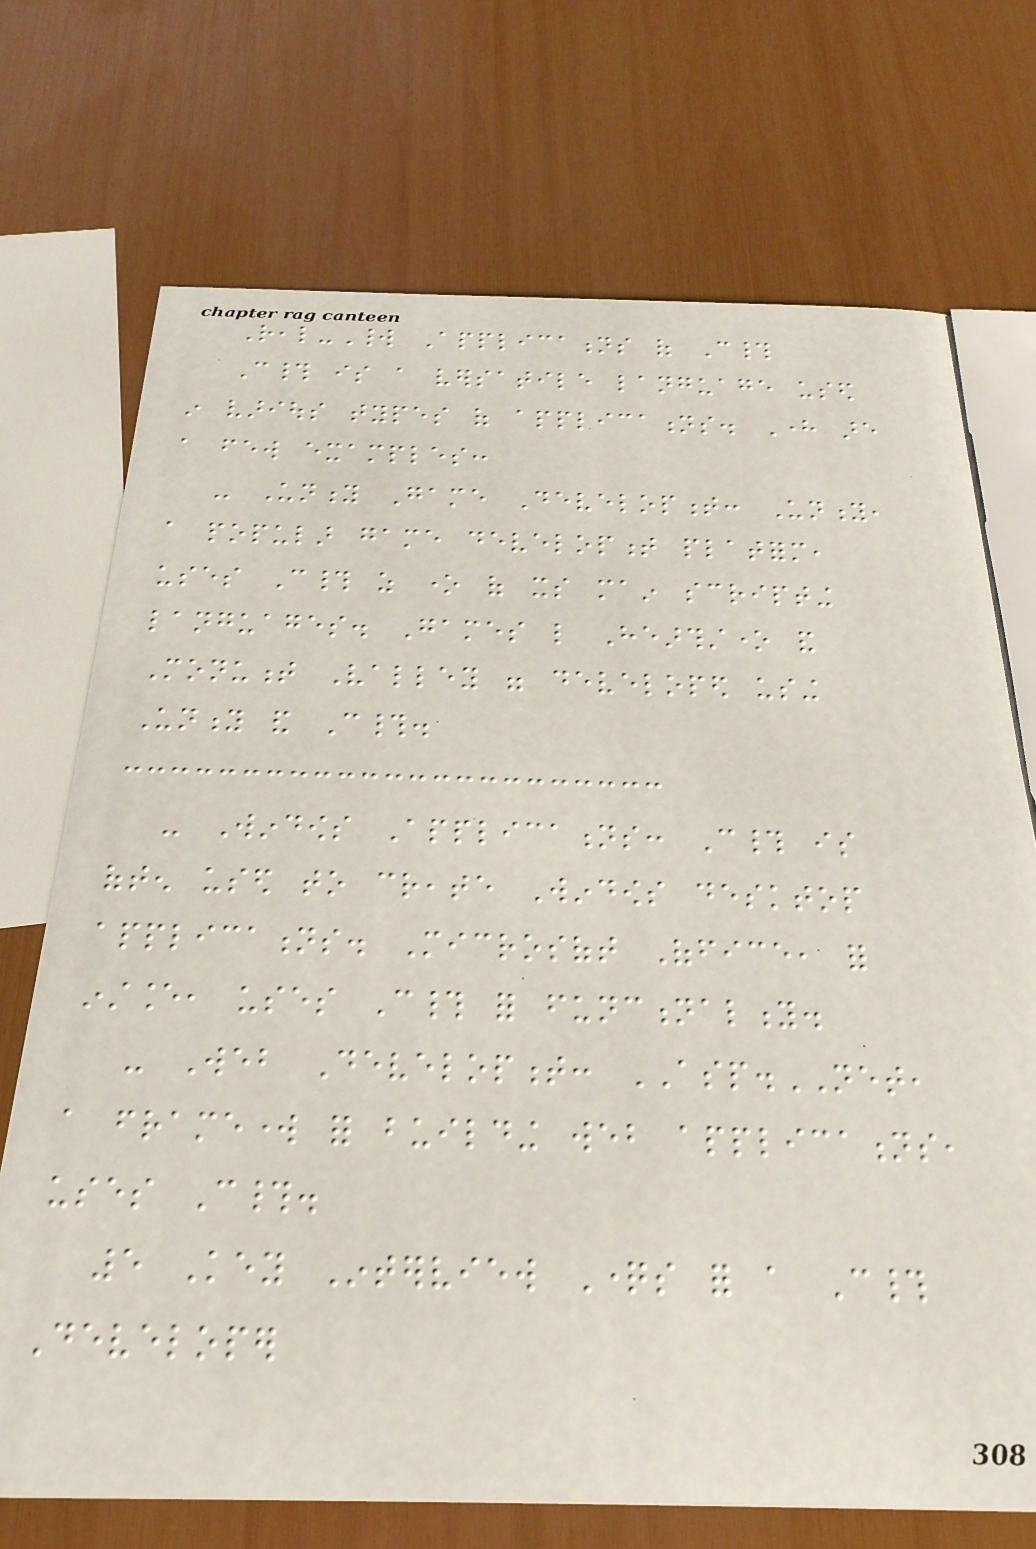Real-World Applications of C#
C# is a versatile language used
in various types of applications. Here are
a few examples:
- Unity Game Development: Unity,
a popular game development platform,
uses C# as one of its main scripting
languages. Games like Hearthstone and
Monument Valley were developed using
Unity and C#.
- Windows Applications: C# is
often used to create Windows desktop
applications. Microsoft Office, for
instance, uses C# for functionality.
- Web Development: ASP.NET,
a framework for building web applications,
uses C#.
5 Key Interview Questions for a C#
Developer
